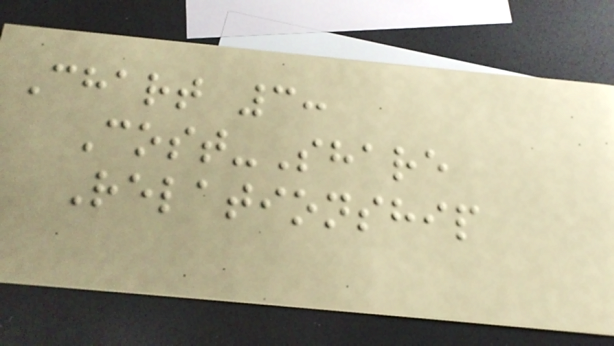Chart 3:
Cost-Share
Relationship
